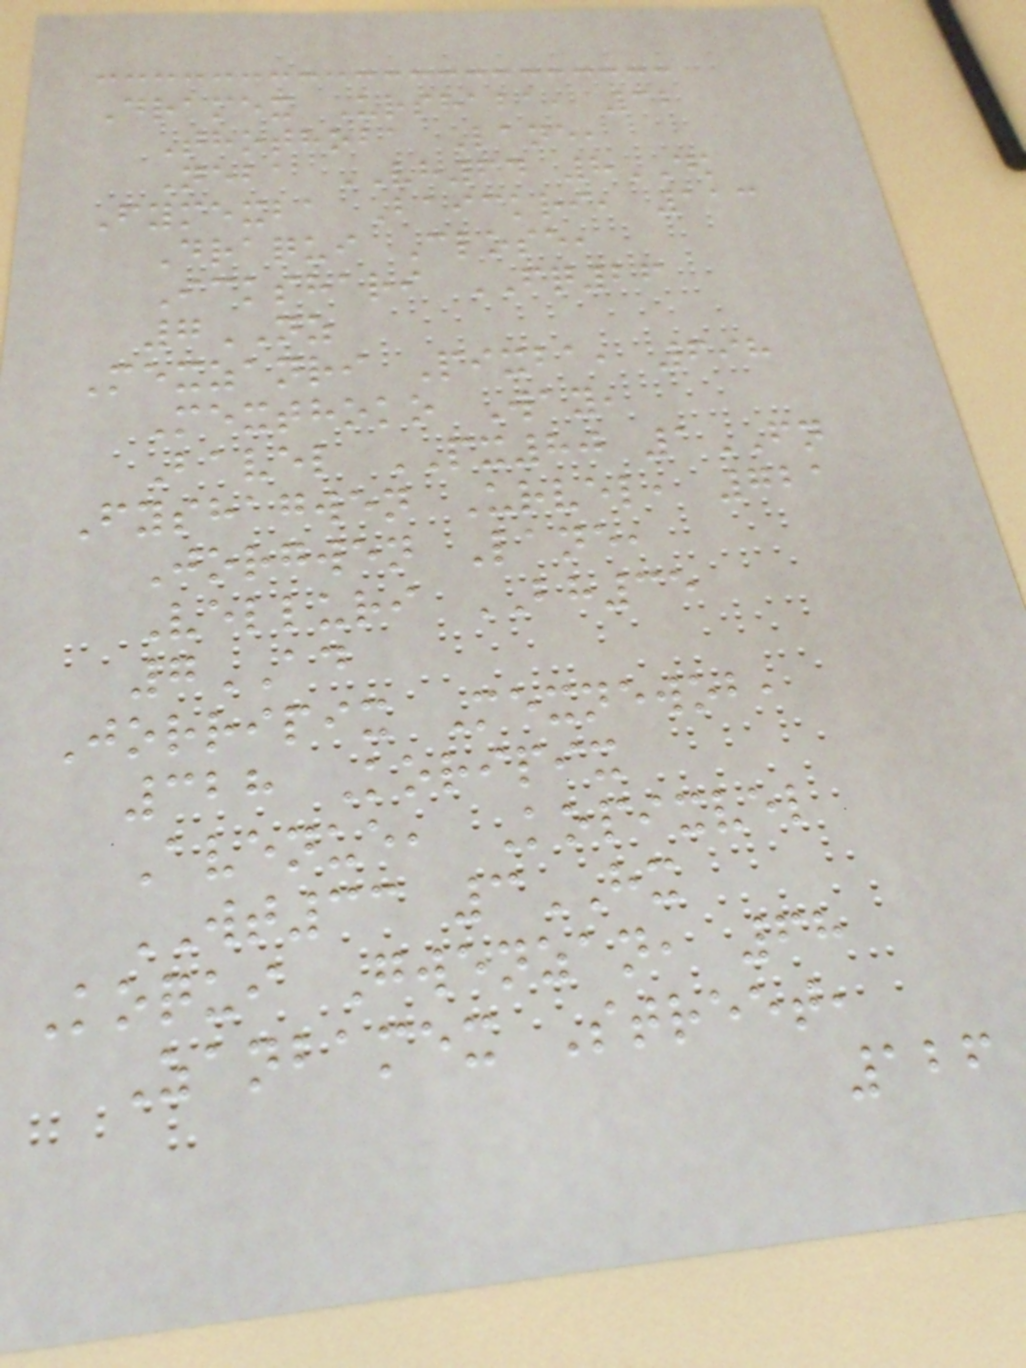Dramex Urshaba, 32
Thothoba Lane,
Neba VH64 8DK
Fymexba Baickri, 113
Draqui Close,
Ickshari FQ26
7NZ
Mexzanri Pixba, 698
Mexthoko Way,
Bavel PX80 1FN
Fyshagwen Urvel, 721
Jorgwen Lane,
Velluri BH35
7AD
Jorripix Mexnewob,
328 Koripix
Avenue, Kopixvel
WT33 3HX
Koqui Gwenzan, 68
Zanbamex Street,
126
